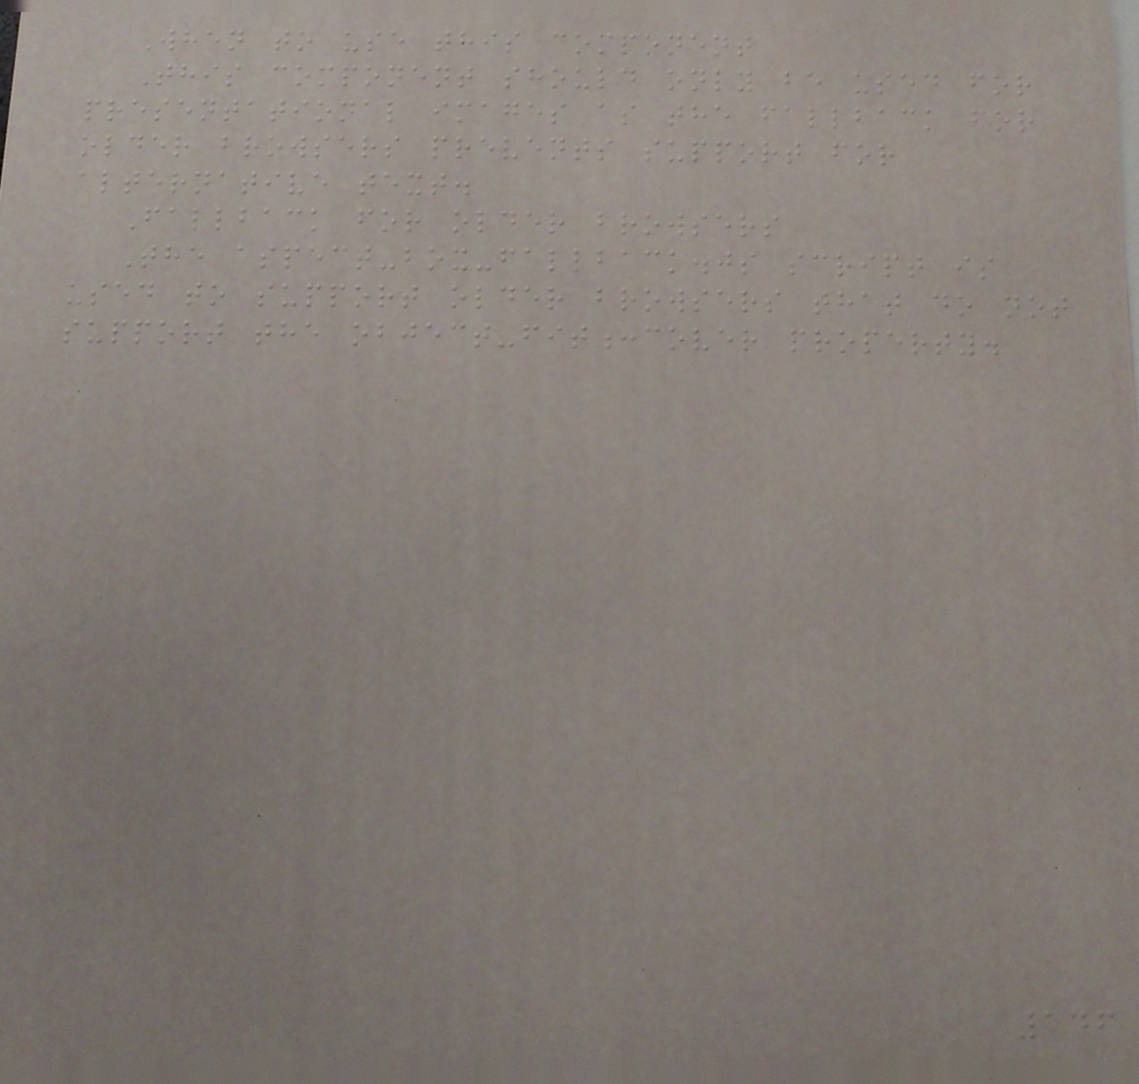When to use this component
This component should only be used for
presentational images as the fallback for
older browsers prevents support for
alternative text.
Fallback for older browsers
The aspect-box-fallback.js script is
used to support older browsers that do not
support the object-fit:cover property.
146
